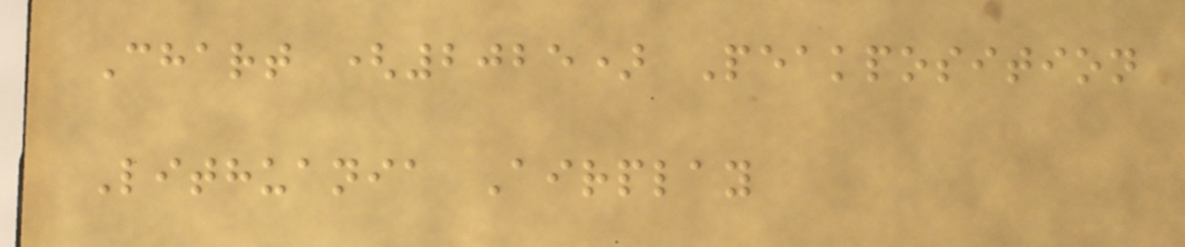Chart (2025) Peakposition
Lithuania Airplay
